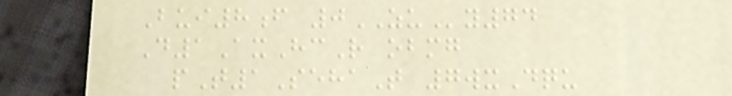Bui8f 0ZUy74
D1AxHcR obmg
pT1SehaT 7wxDqu
